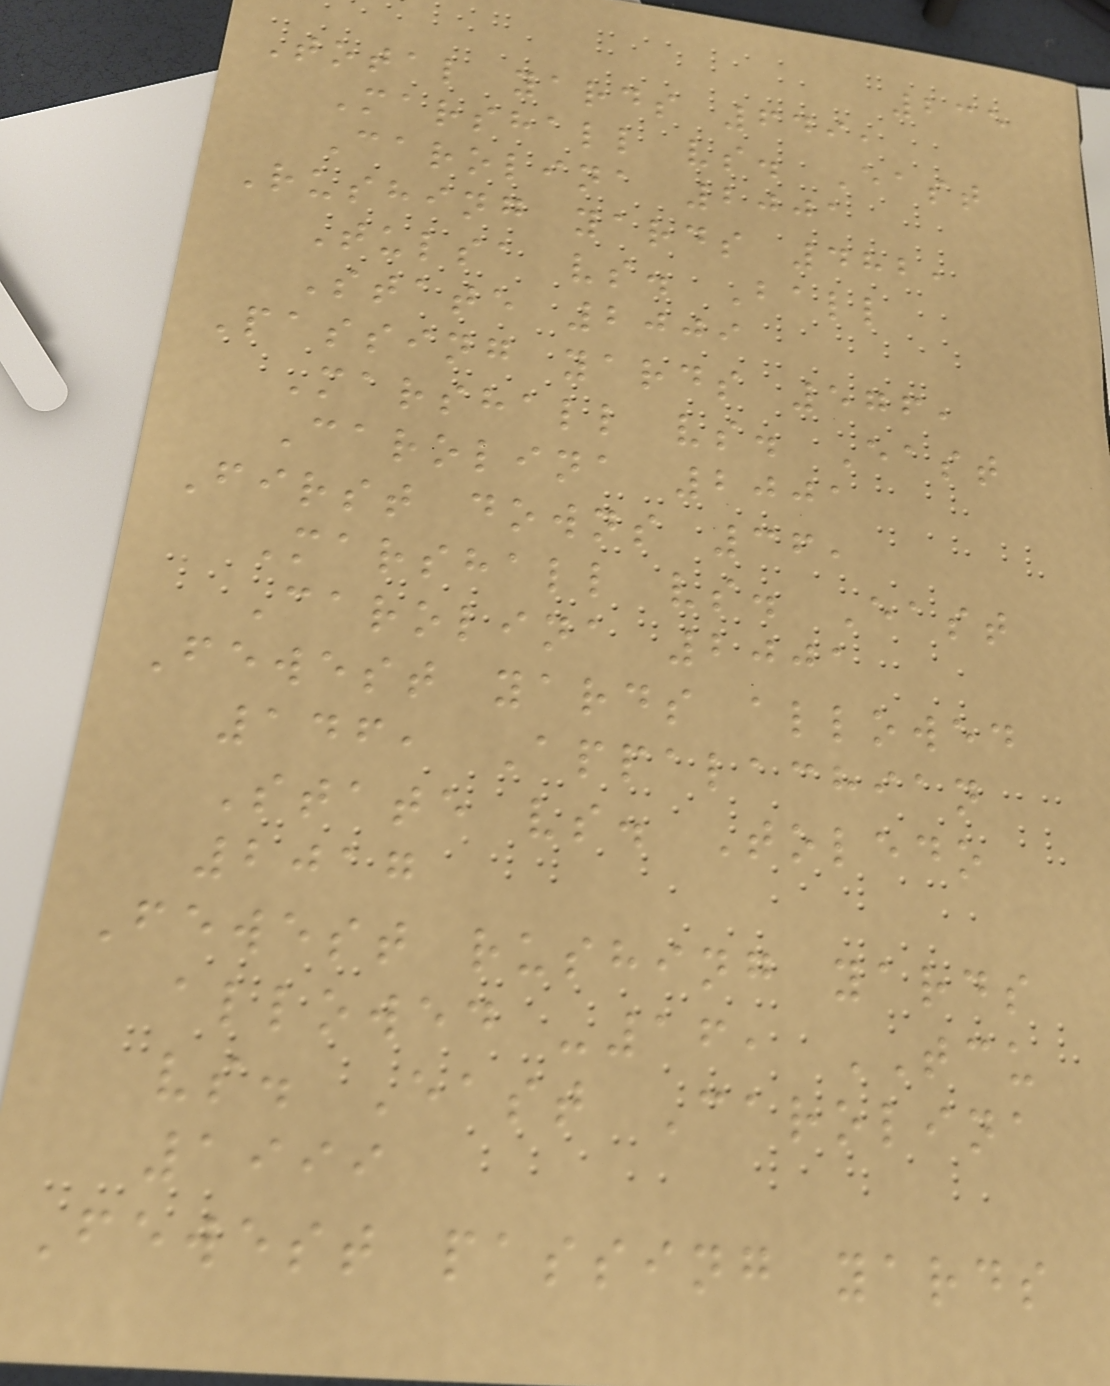235
Total yards 649,
Marshall vs. East
Carolina 2001
Rushing yards 482,
Tulsa vs. Ball
State 2009
Passing yards 576,
Marshall vs. East
Carolina 2001
First downs 36,
Marshall vs. East
Carolina 2001
Fewest yards allowed
146, Appalachian
State vs. Toledo
2017
Fewest rushing yards
allowed -16, TCU
vs. East Carolina
1999
Fewest passing yards
